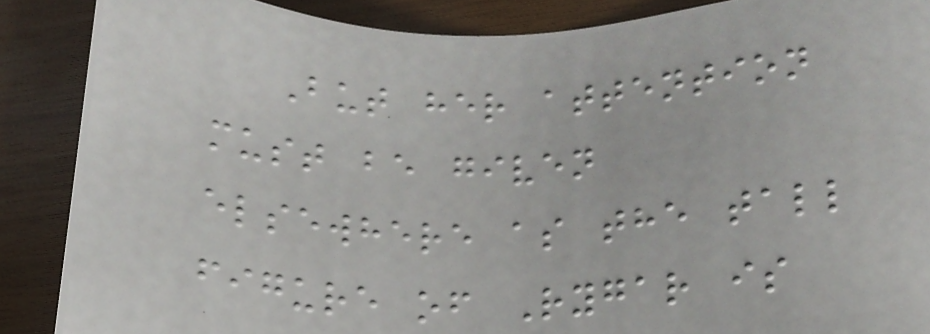But her attention
must be given
elsewhere as the tall
figure of Rygar is
